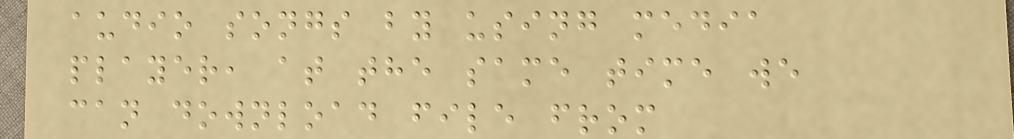audio songs by using media
player, at the same time we
can download file from
